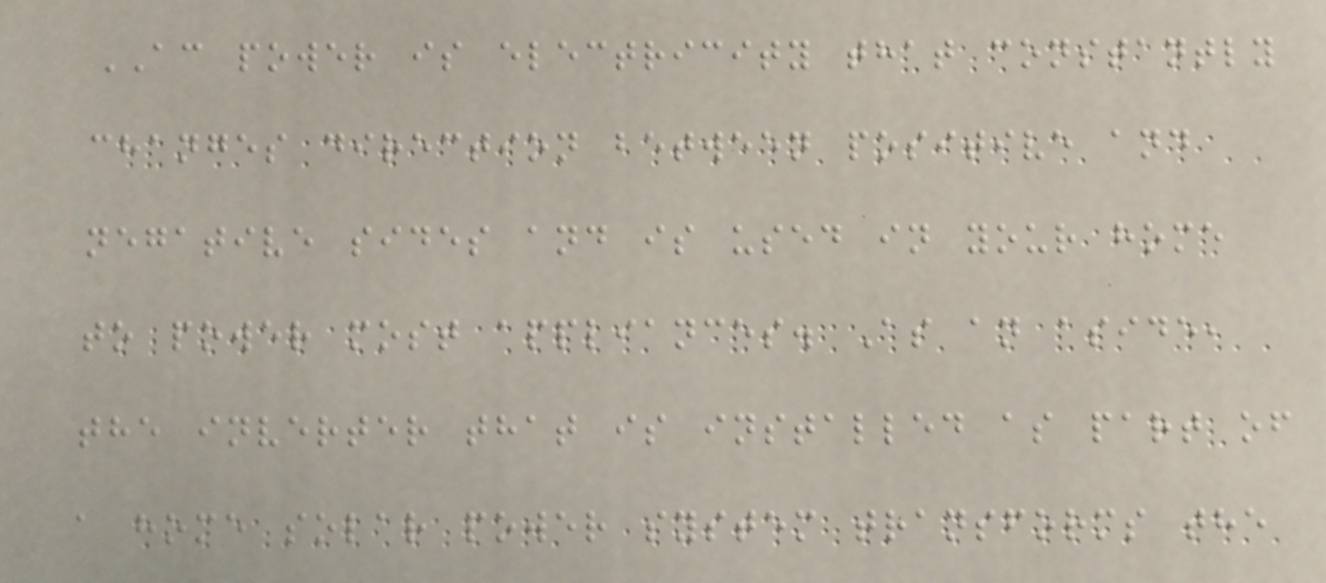AC power is electricity that constantly
changes direction between positive and
negative sides and is used in your home
to power most appliances. As an aside,
the inverter that is installed as part of
a home solar power system transforms the
